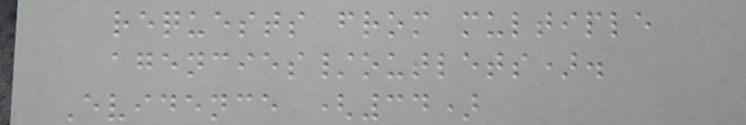requests from multiple
agencies/outlets).
Evidence (34)
